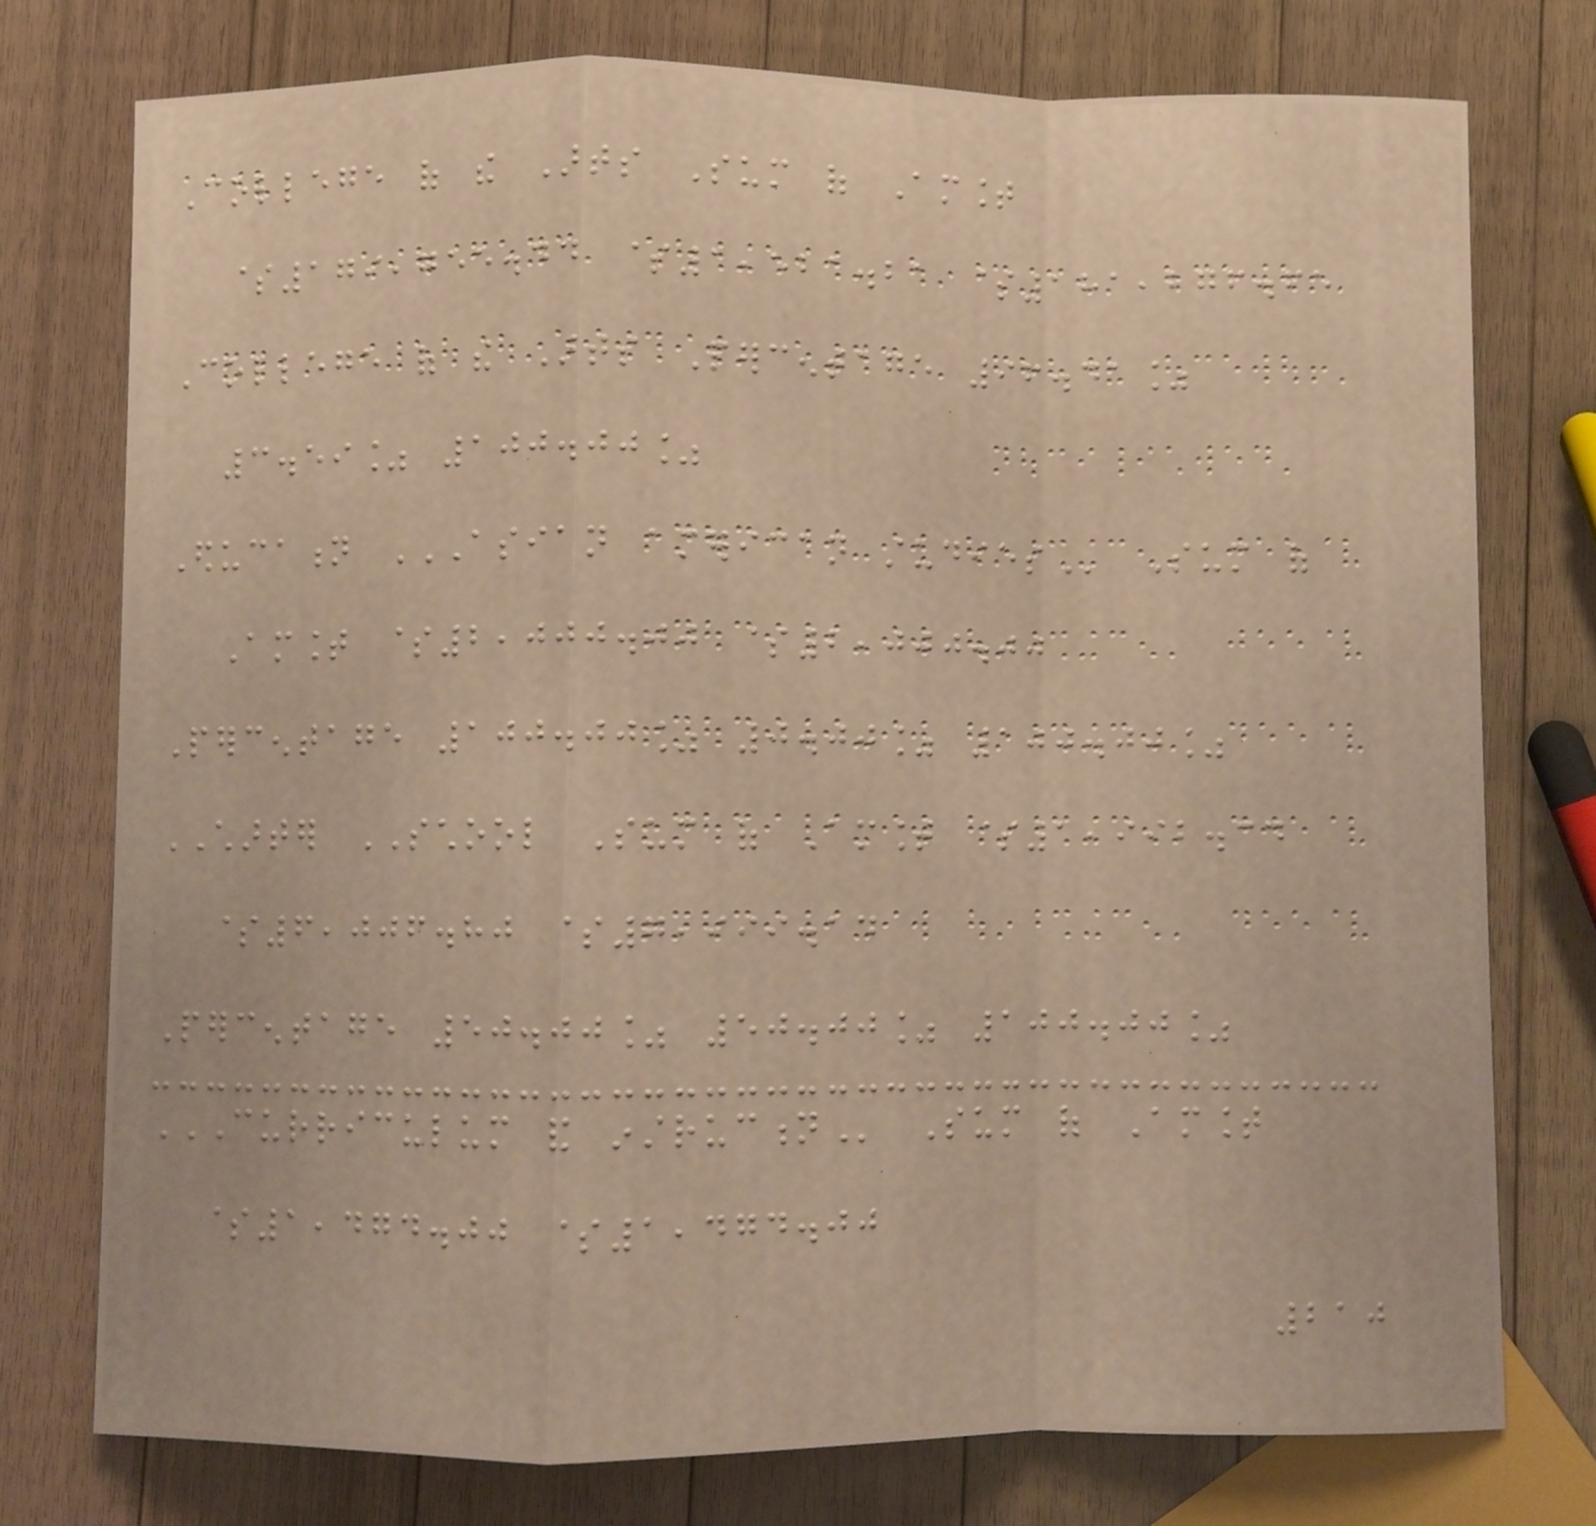College of the Arts Sum of Amount
$179,755.44 $1,521.21 $181,276.65
College of the Arts Percentage 96.41%
3.59% 100.00%
Education ASIAN AMERICAN STUDIES Sum of
Amount $2,000.00 $2,000.00
Percentage 100.00% 0.00% 100.00%
CHARTER SCHOOL Sum of Amount $1,992.34
$6,006.80 $7,999.14
Percentage 50.00% 50.00% 100.00%
CURRICULUM AND INSTRUCTION Sum of Amount
$1,474.00 $1,474.00
210
